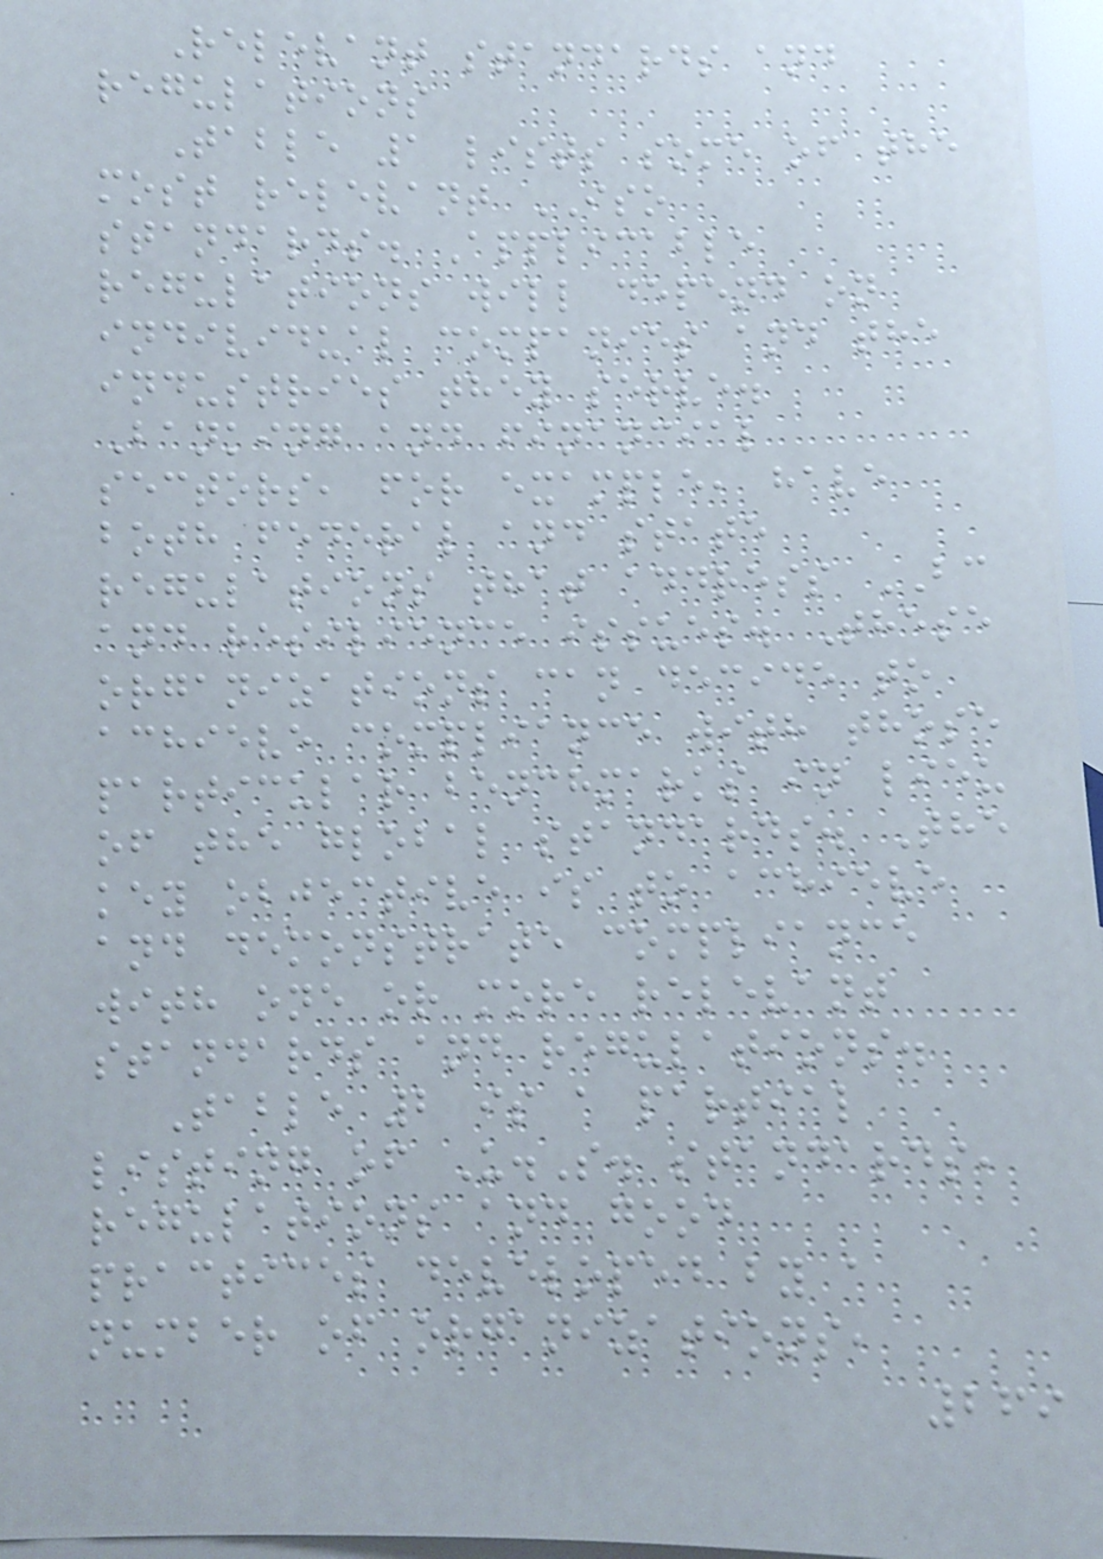Relevant standards and
regulations
Table 1 lists some of the
most relevant ISO
standards. Applicable
regulations will depend on
individual companies and the
industries they serve.
Banking and financial
sectors, for example, have
both federal and state
regulations that address BC
and resilience issues. These
organizations can decide to
achieve compliance with those
particular benchmarks in lieu
of the global standards. The
key objective is to achieve
and demonstrate compliance
with one or more relevant
standards and regulations.
Table 2 is a partial
listing of U.S. standards,
regulations and good
practices developed by a
number of organizations,
269
